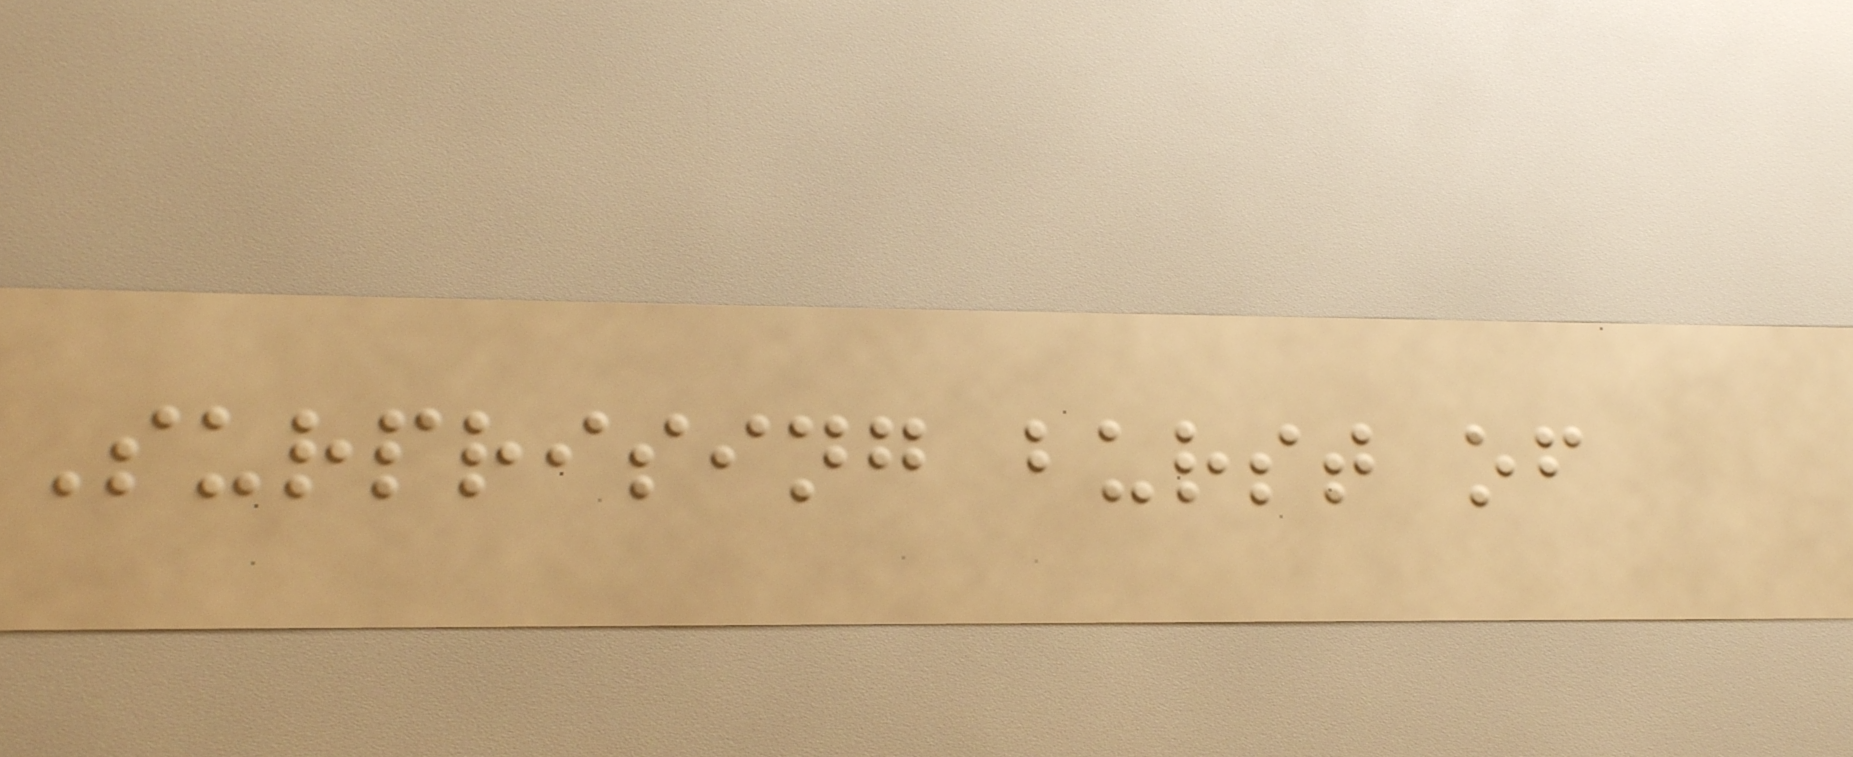Surprising burst of
